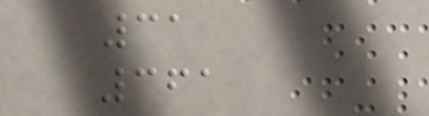31
361
